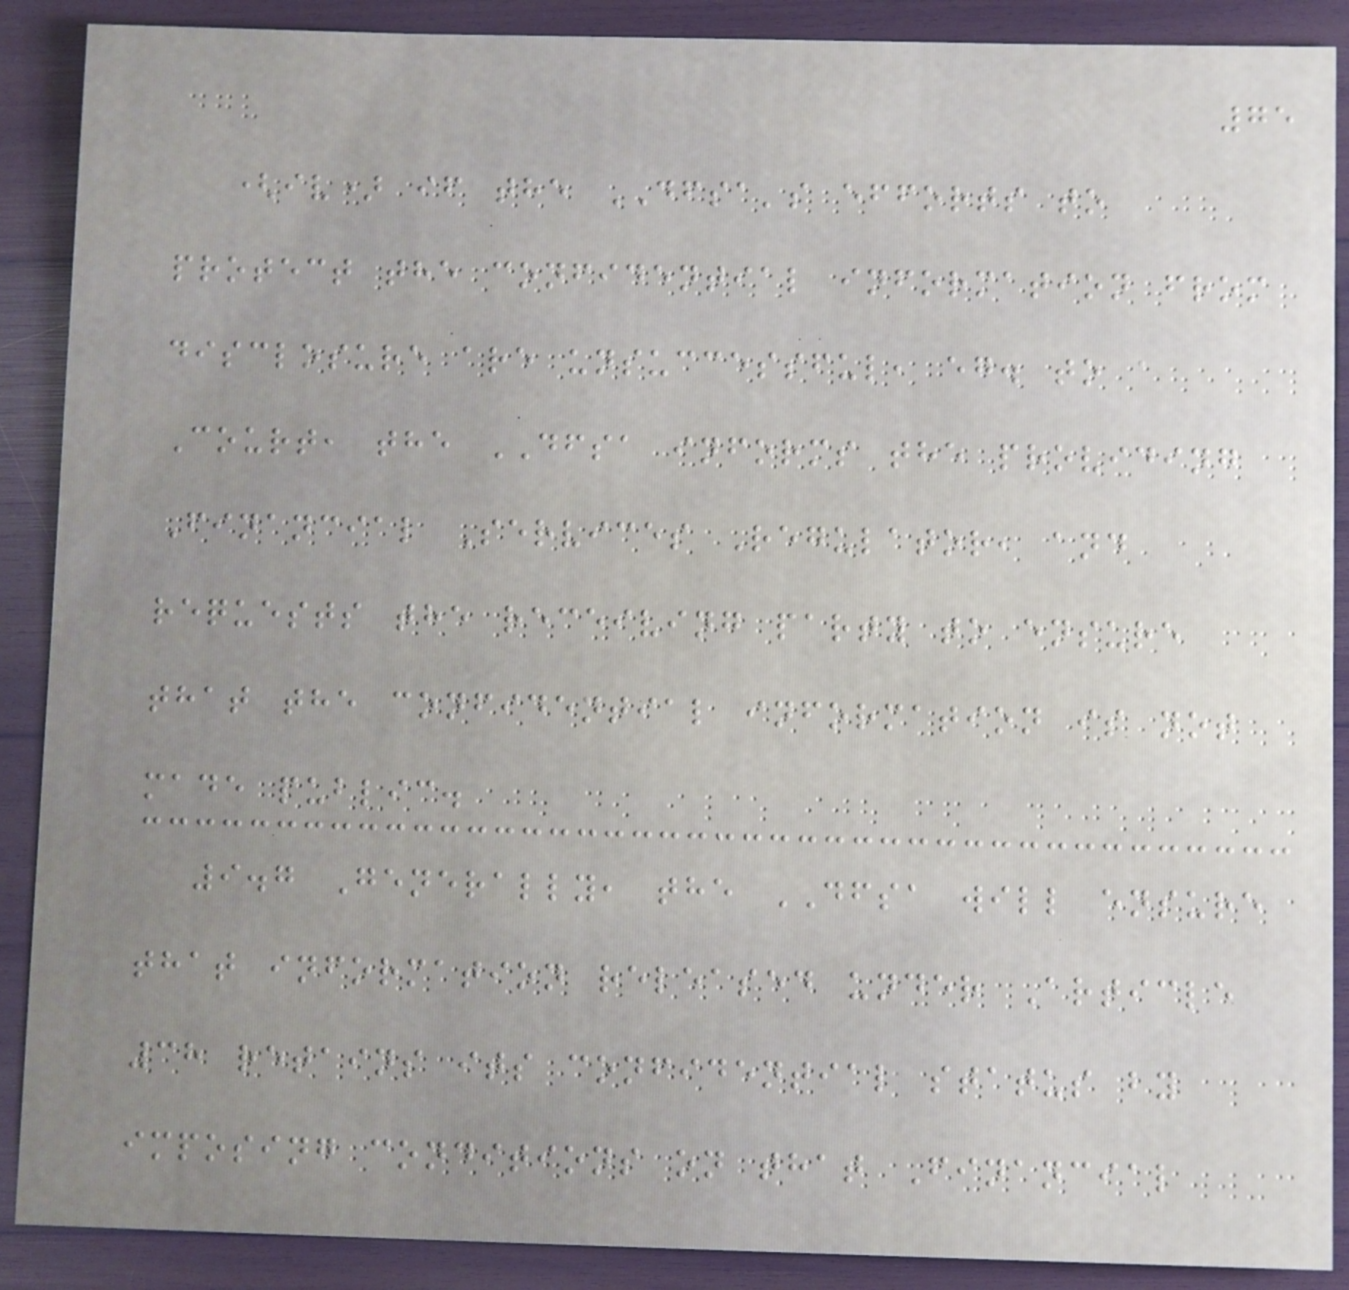75
(iv) if the DFSA's efforts to
protect the confidential information from
disclosure are unsuccessful, eg. to a
Court, the DFSA informs the providing
Financial Services Regulator, and
requests the receiving party to ensure
that the confidential information is not
made public.
9.7 Generally, the DFSA will ensure
that information released under Article
38 retains its confidential status by
imposing conditions on that Financial
